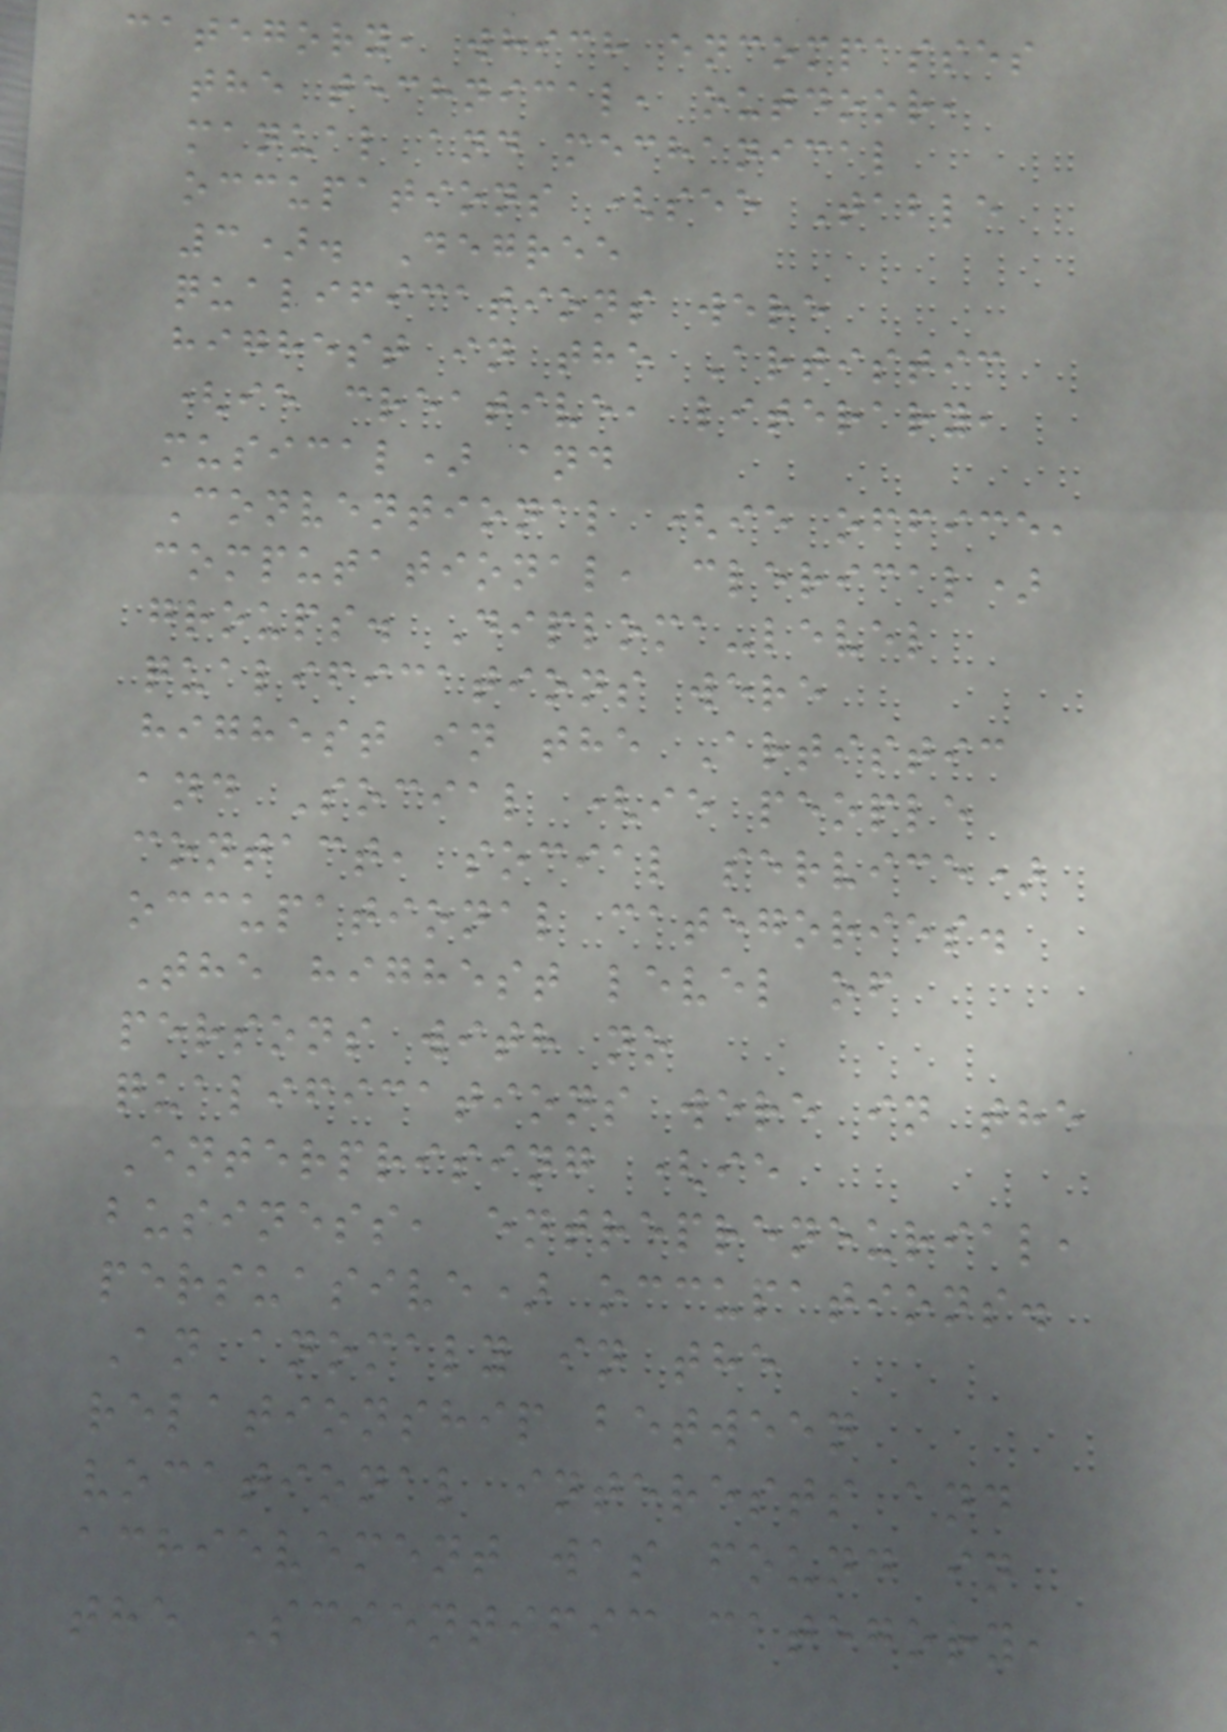category, which encompasses
the technical, outdoor,
manual and mechanical
occupations (see Table
3). Degree
qualifications were
highest in the Artistic
(ie creative, literary,
musical) and
Conventional (ie office,
computational, clerical)
groups. Diploma-level
qualifications were
highest in the Artistic
and Social (ie people
contact, social service)
occupational categories.
The highest level of
persons with no
qualifications were in the
Enterprising (ie
business, entrepreneurial,
persuasive) occupations.
An anomaly in the
relationship between
vocational interests and
achievement was found in
the Scientific category,
